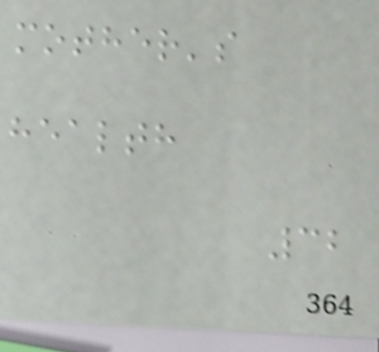mother's
health
32
